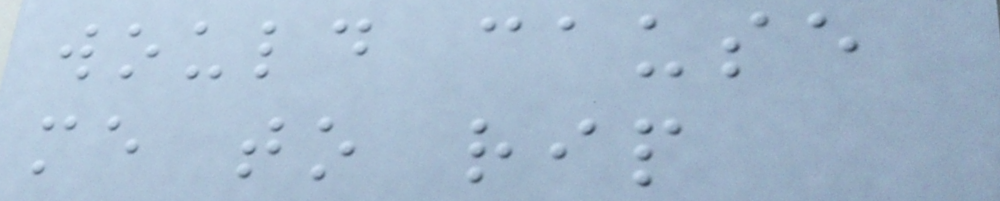would cause
me to rip
